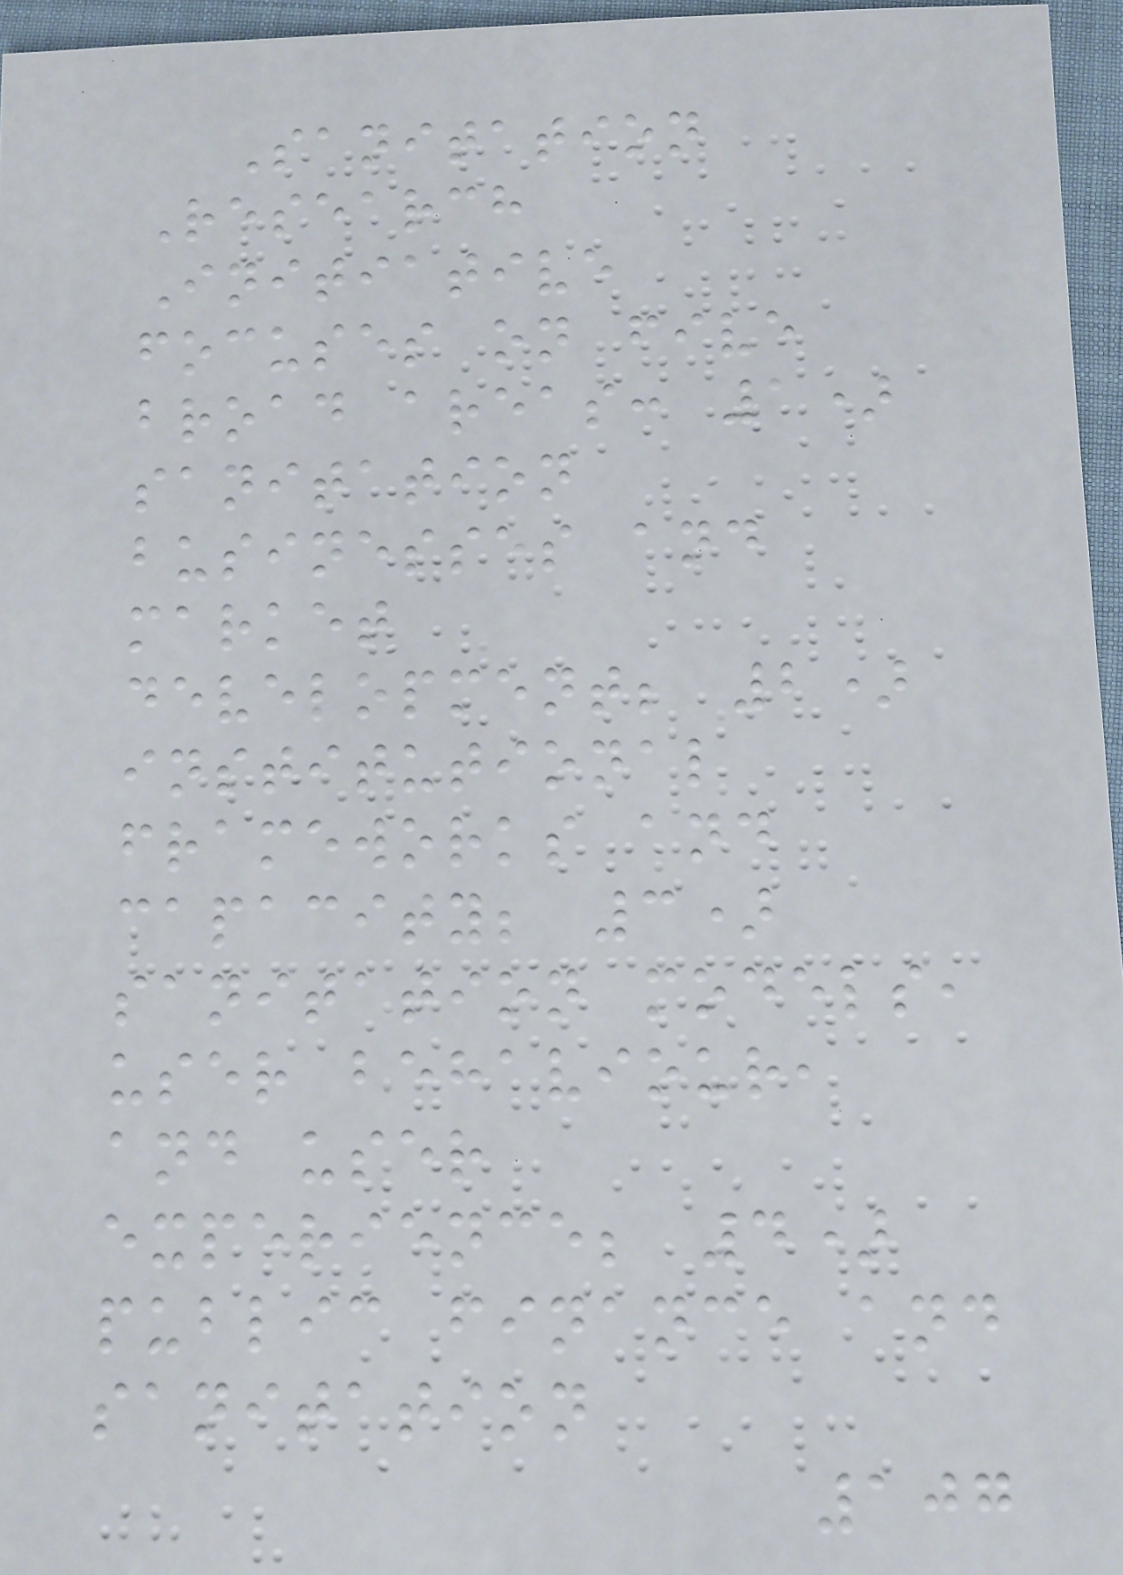Sanitation
Research
Initiative
focuses on five
broad areas: 1)
sanitation
businesses and
market
development; 2)
institutional
frameworks and
capacity; 3)
sanitation models,
user behaviour,
and user
experience; 4)
public finance and
sanitation
107
